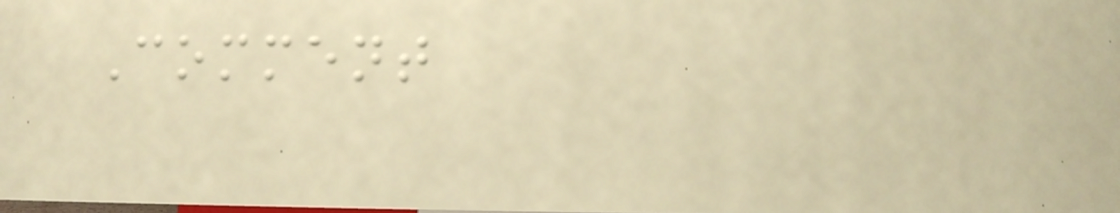Comment
